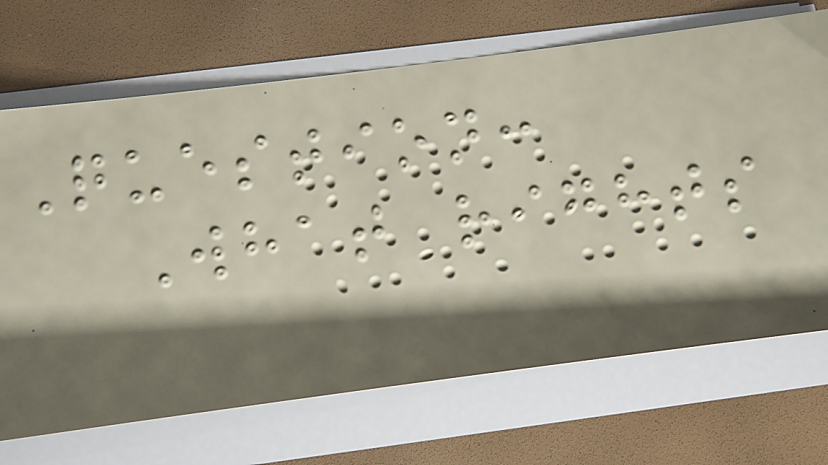Question:
What rights
